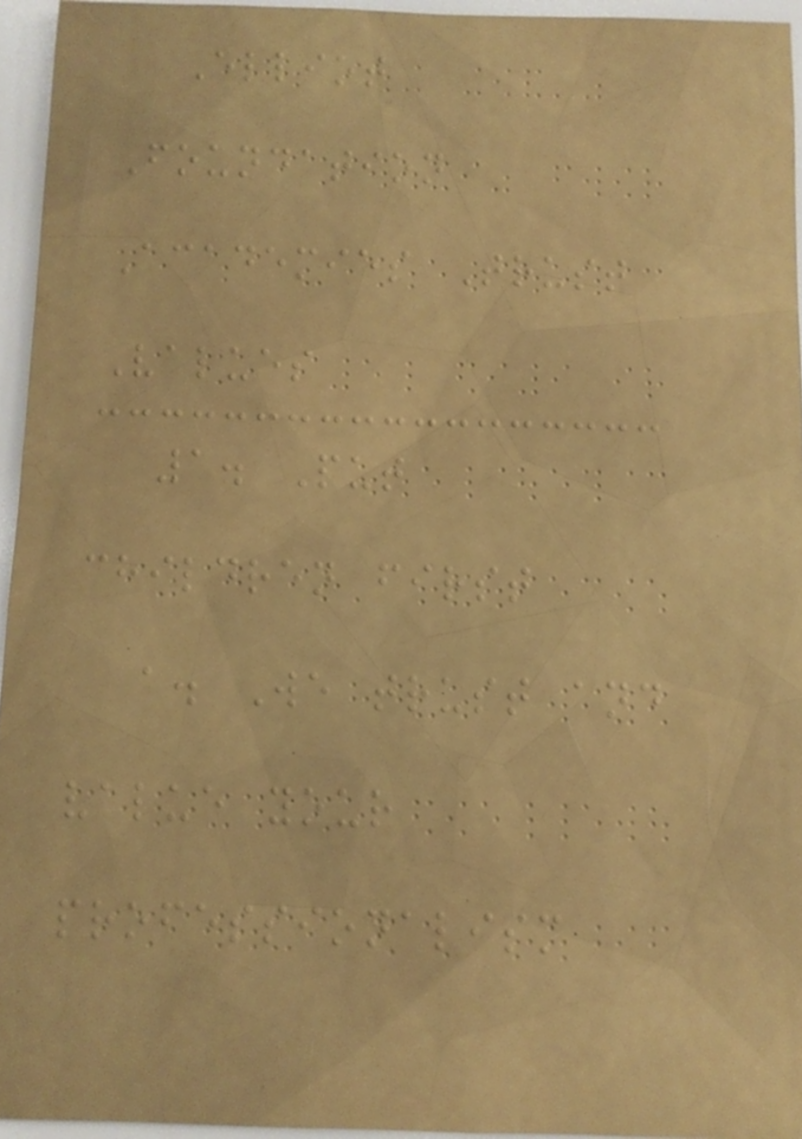Elliot
Foundation
Academies Trust
Values
1. Put
children first
a. We trust and
value your
professionalism
